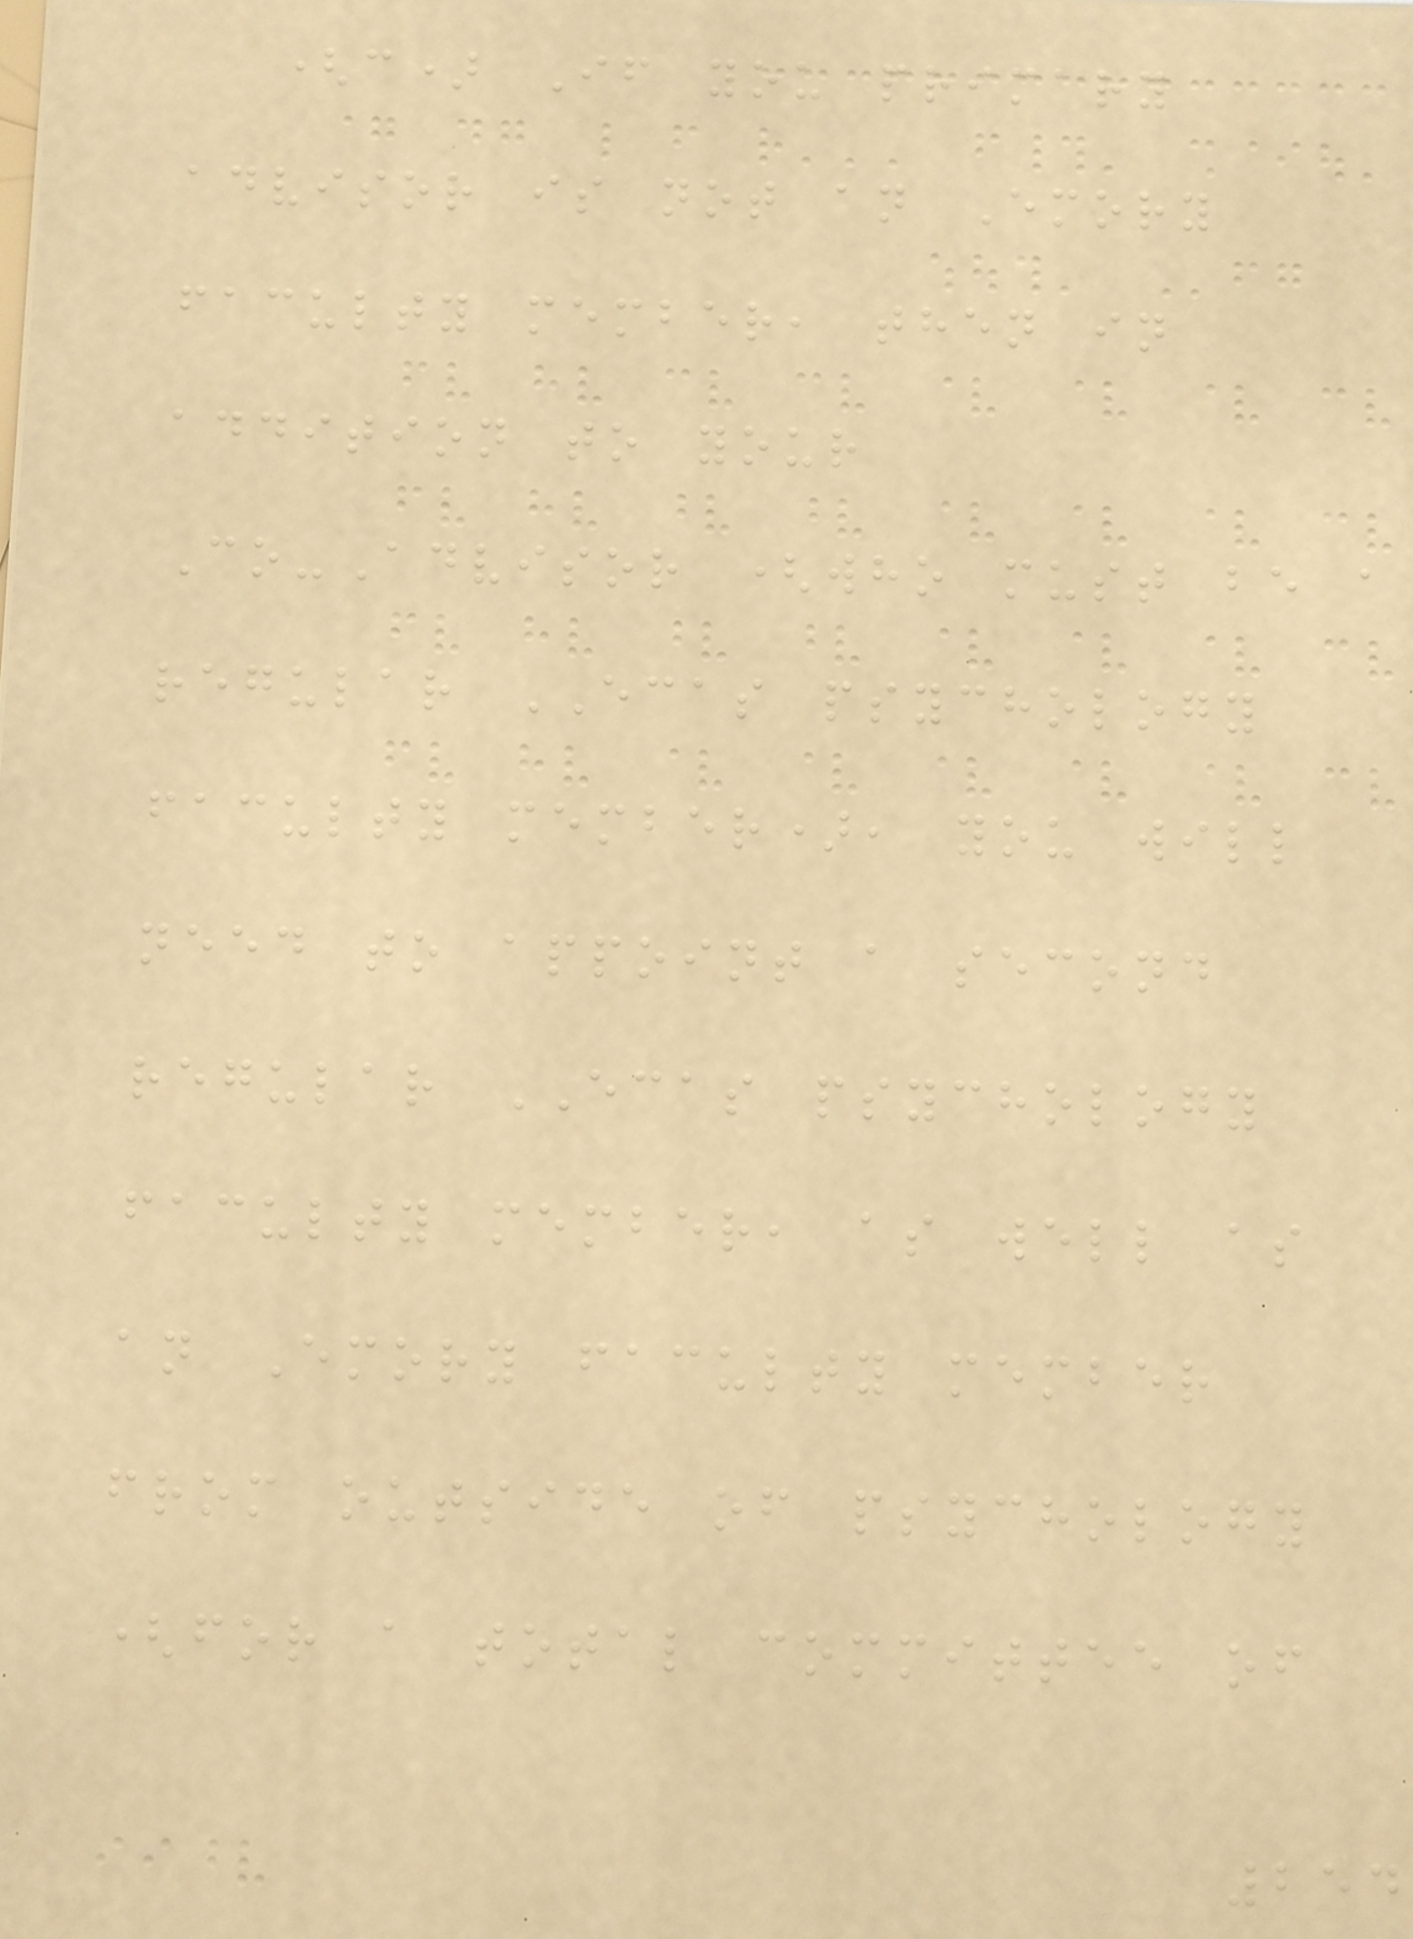(c) If you primary
advisor is not an Emory
faculty member, then in
addition to your
Co-Advisor (who must be a
regular ECAS psychology
faculty member), you will
need to appoint a second
regular ECAS psychology
faculty member, as well as
an Emory faculty member
from outside of psychology
(for a total committee of
254
